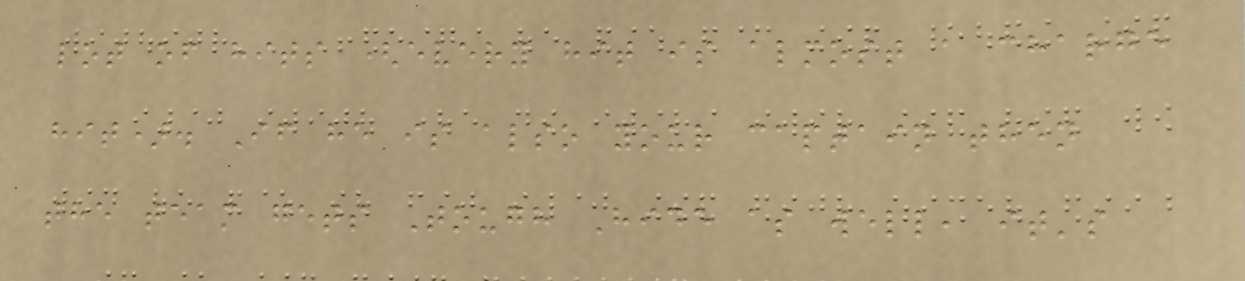lot of hits (every hit is almost a charge
hit). If he is also your captain then
the team gets Tough Hide as well, it's
